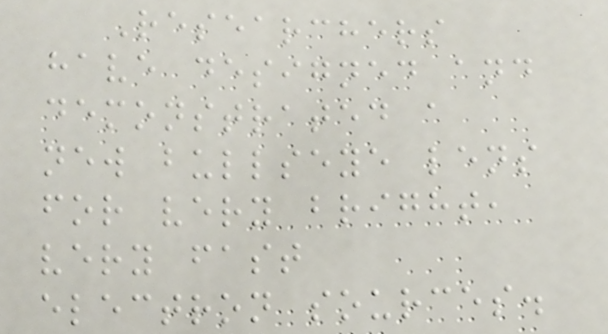Researchers
have designed and
demonstrated a
new bullseye lens
for very bright,
very fast
electron sources.
